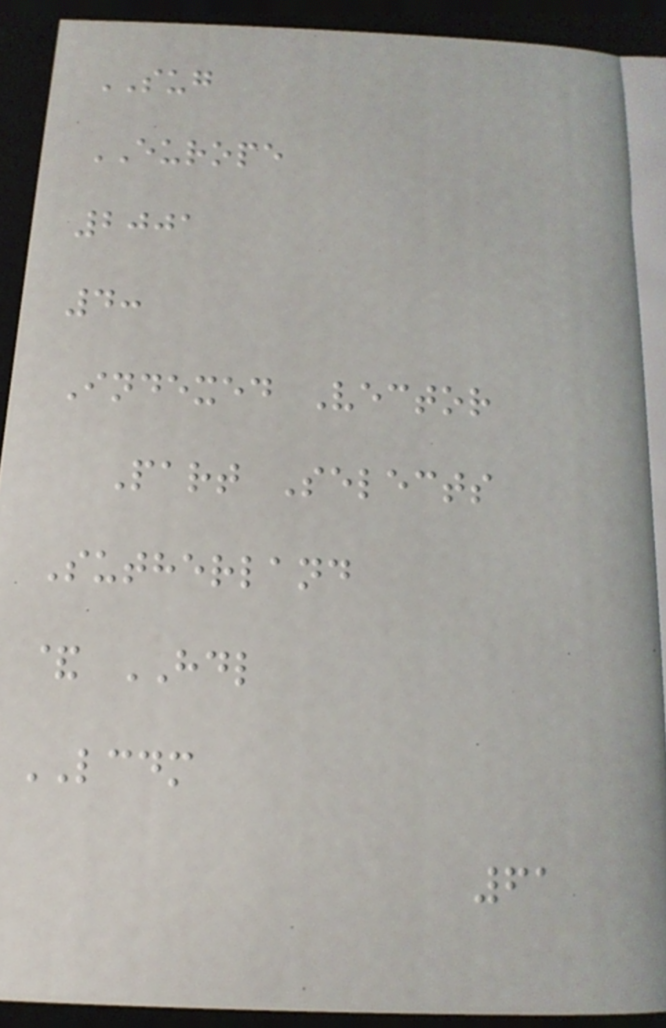SUG
EUROPE
2001
4:
Indexed Vector
Part Selects
Sutherland
& HDL
LCDM
61
